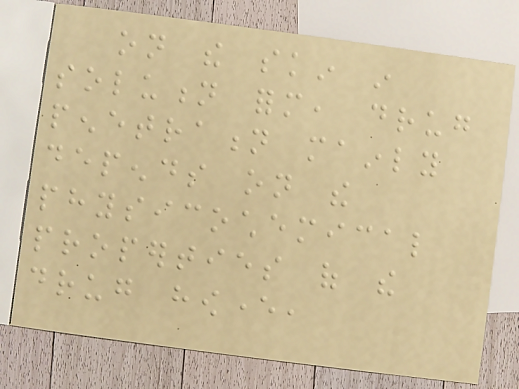on the skin in
solution form, drug
penetration mainly
depends on the
physicochemical
properties of the
drug however,
